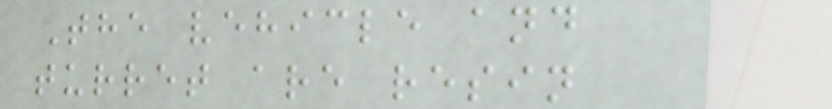The vehicle and
turret are resin
